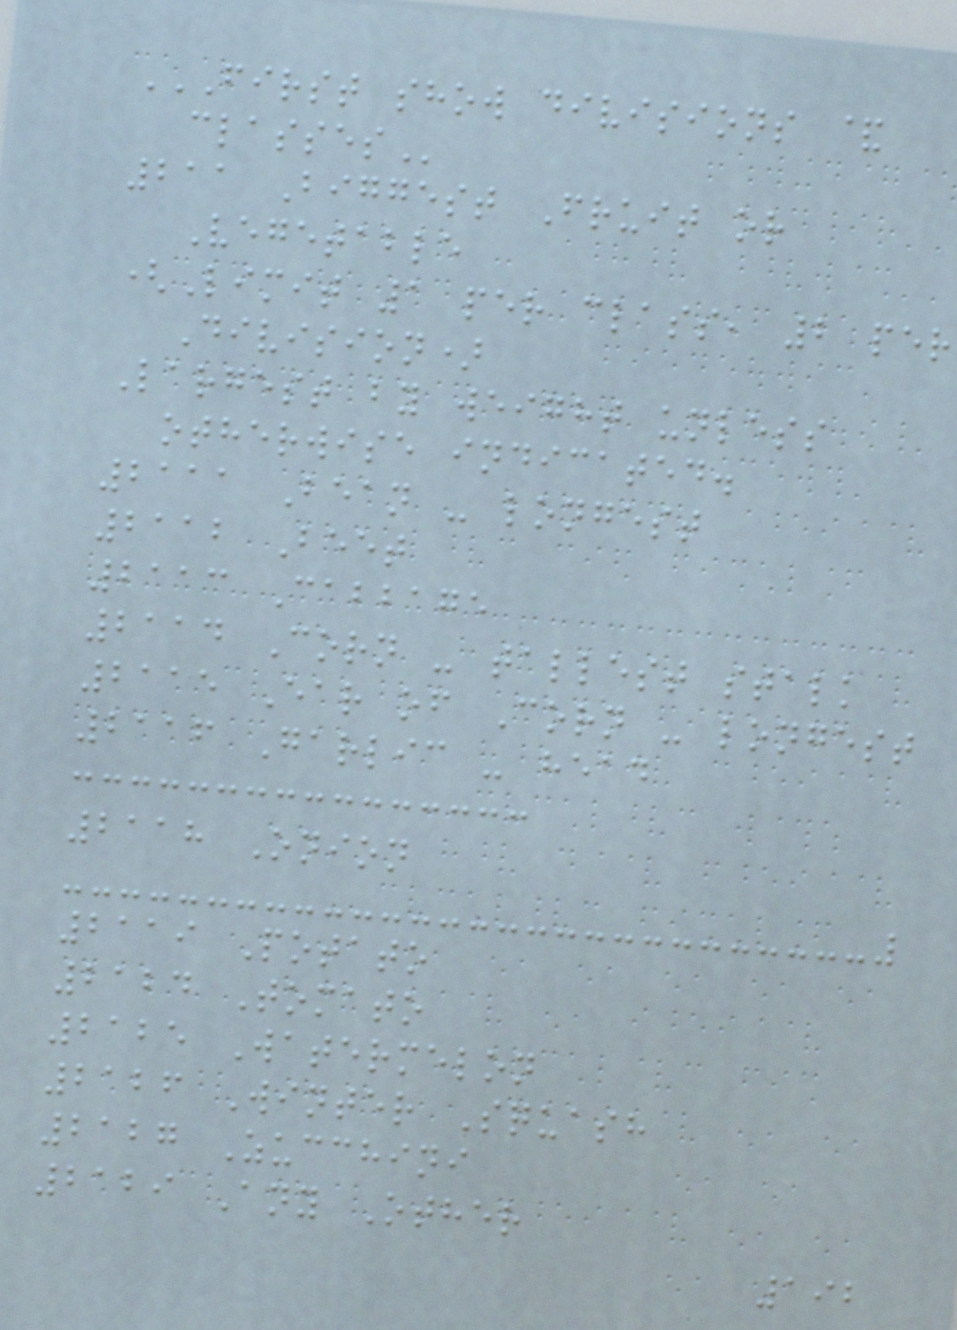FIRST SHOW DIVISIONS &
CLASSES
211 Biggest Fruit or
Vegetable
(Limit 1 per class, 2 per
Division)
Largest by weight unless
otherwise indicated.
2111 Bean - longest
2112 Beet
2113 Cabbage
2114 Corn - tallest stalk
2115 Ear of Corn - longest
2116 Garlic - head
2118 Onion
2119 Potato
2124 Tomato
2125 Watermelon
2126 Winter Squash
2127 Zucchini
2129 Any Other
192
